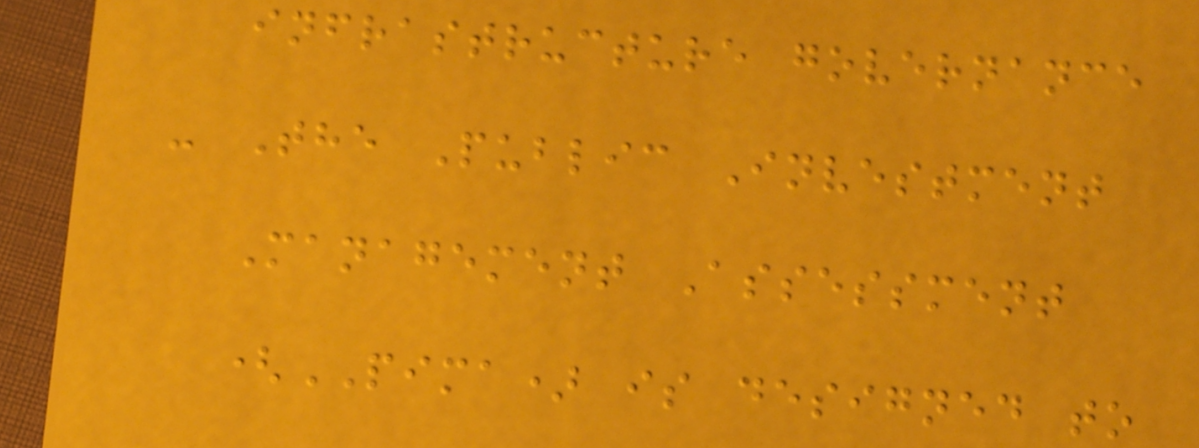infrastructure governance
- The Public Investment
Management Assessment
(PIMA) is designed to
